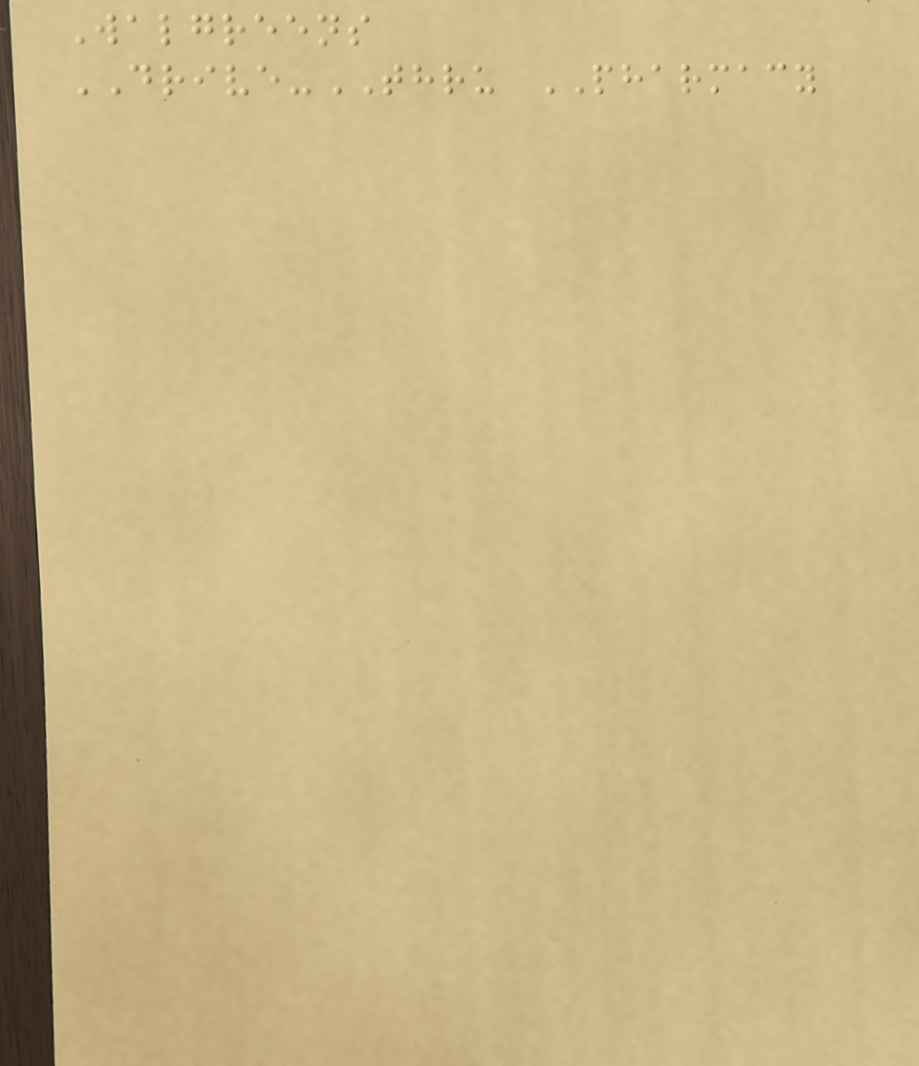Walgreens
DRIVE-THRU PHARMACY
